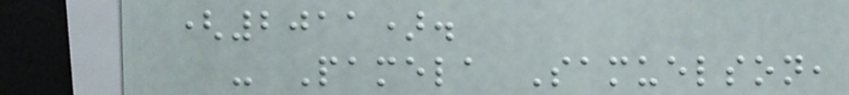(2011).
- Pamela Samuelson,
